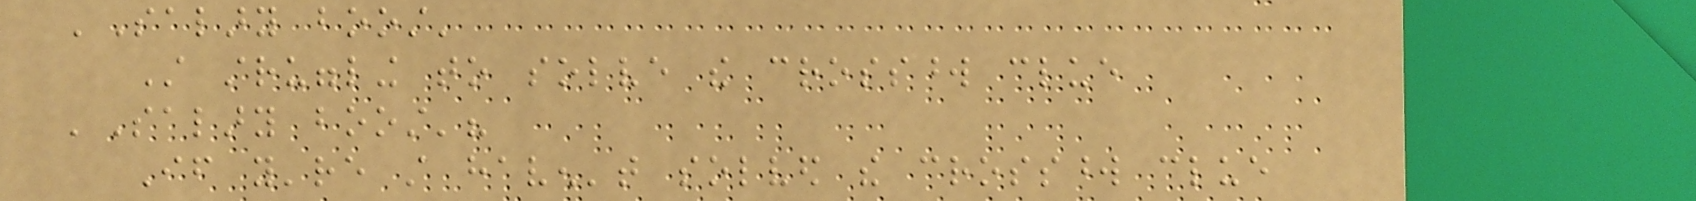'Salary boost'
Still struggling to solve the crossword clue
'Salary boost'?
If you're still haven't solved the crossword clue
